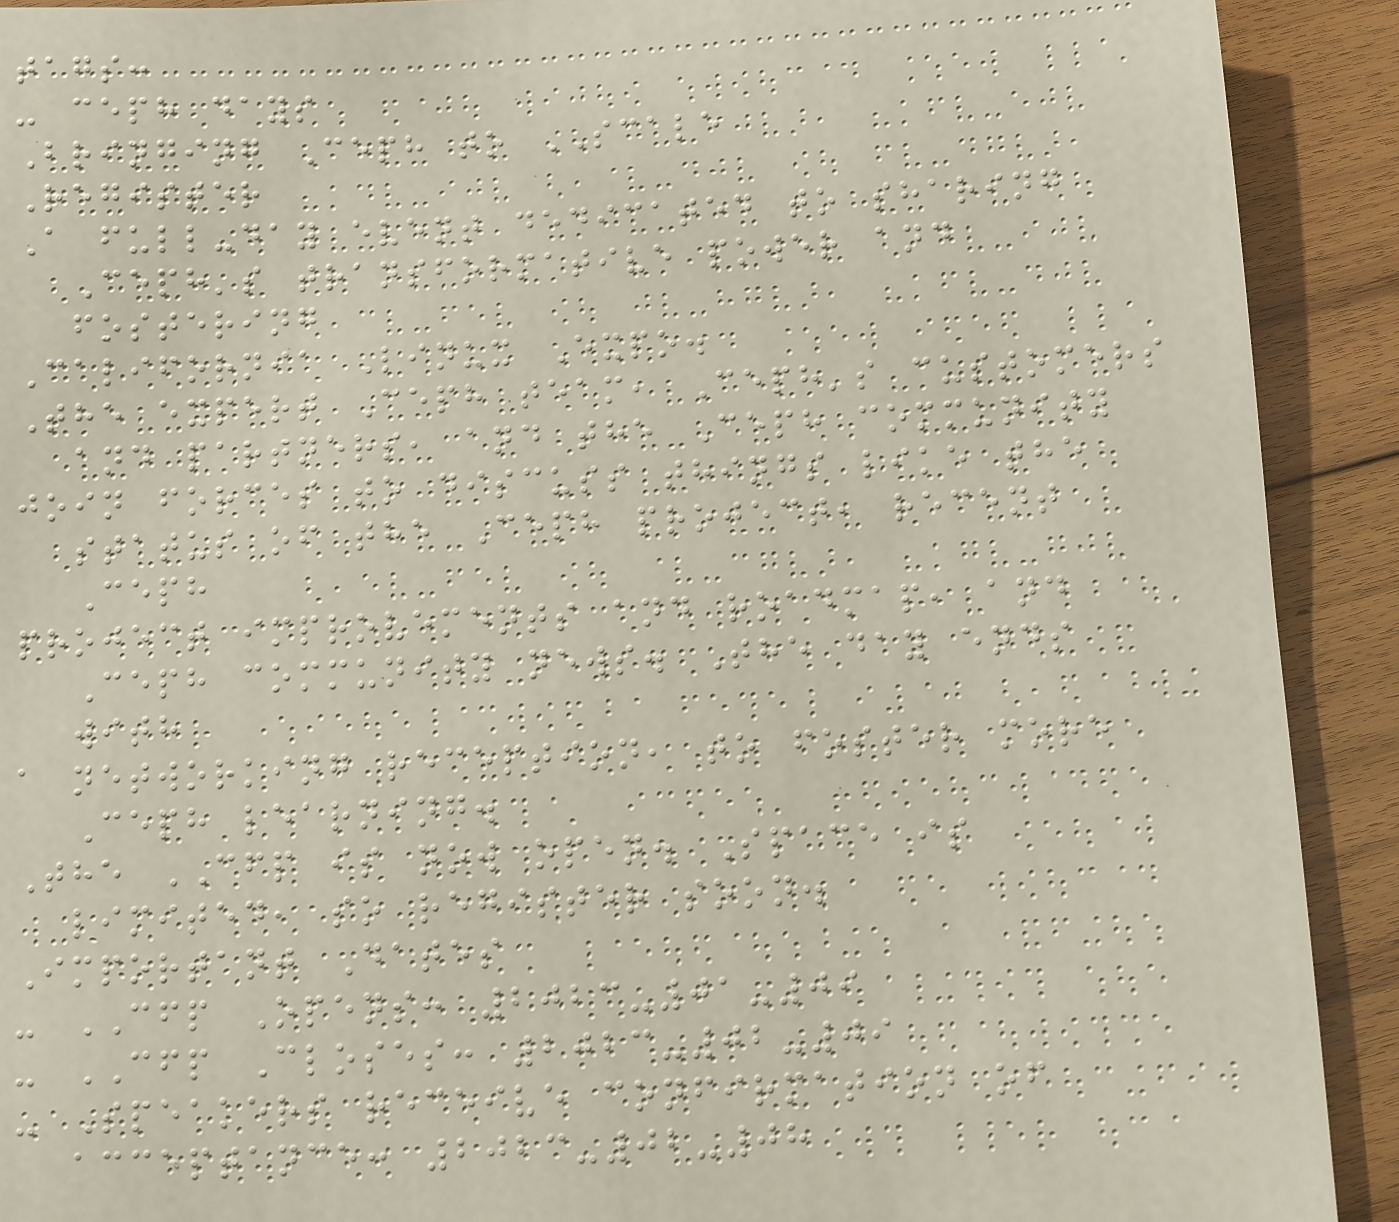tags:
- ceph days
Bringing Ceph to SCALE
Register
A full-day event dedicated to sharing
Ceph's transformative power and
fostering
California Linux Expo.
The expert Ceph team, Ceph's customers
and partners, and the Ceph community
join forces to discuss things like the
status of the Ceph project, recent
Ceph
project improvements and roadmap, and
Ceph community news. The day ends
with
a networking reception, to foster more
Ceph learning.
The CFP is now open. Space is
limited, so register soon.
Important Dates
- CFP Opens: 2023-01-09
- CFP Closes: 2023-02-09
- Speakers receive confirmation of
acceptance: 2023-02-08
